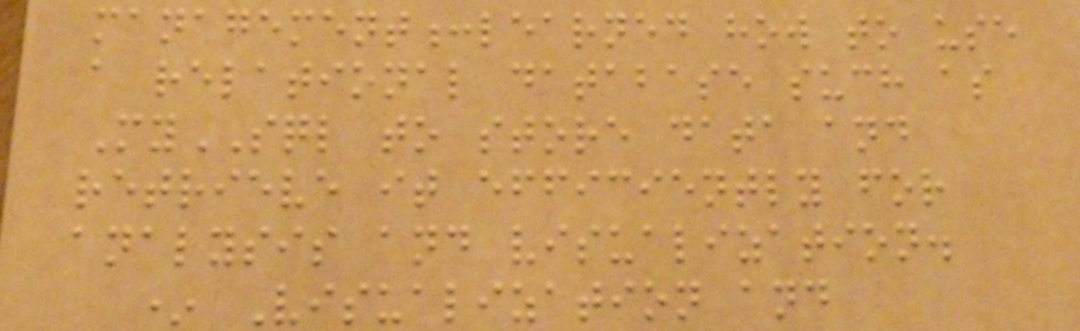management:learned how to use
a relational database such as
MySQL to store data and
retrieve it efficiently for
analysis and visualization.
* Visualization and
